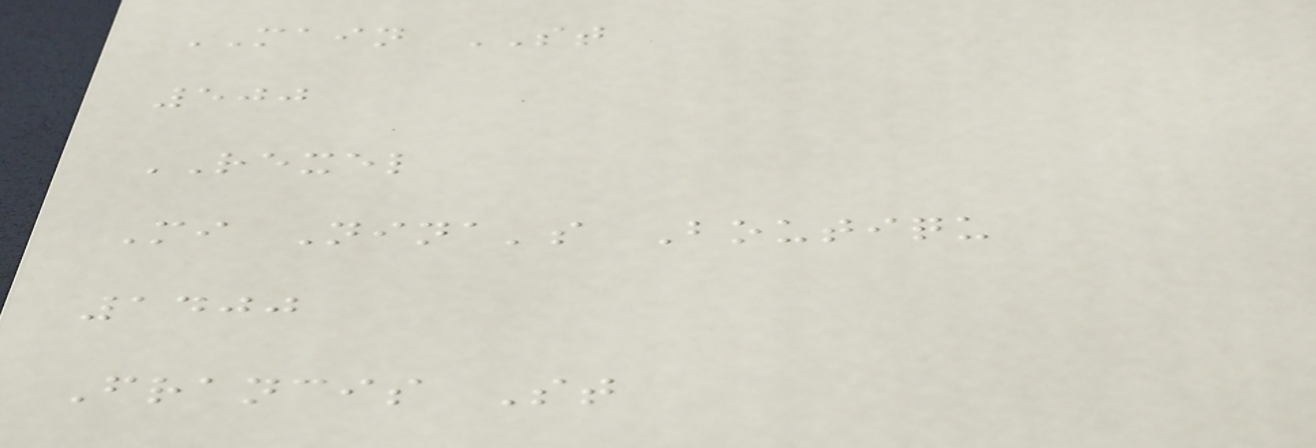MAIN ST
500
REXEL
Mi Nina's Boutiqu
1400
Francis St
